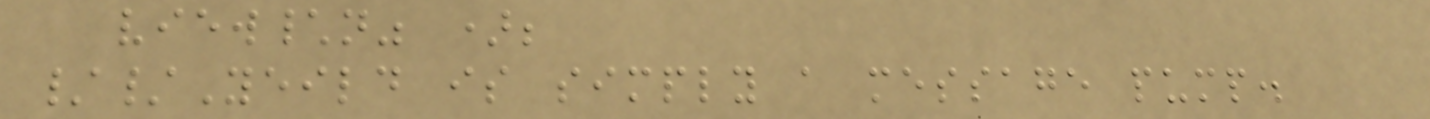view\n" );
//Yeild is simply a message pump.
